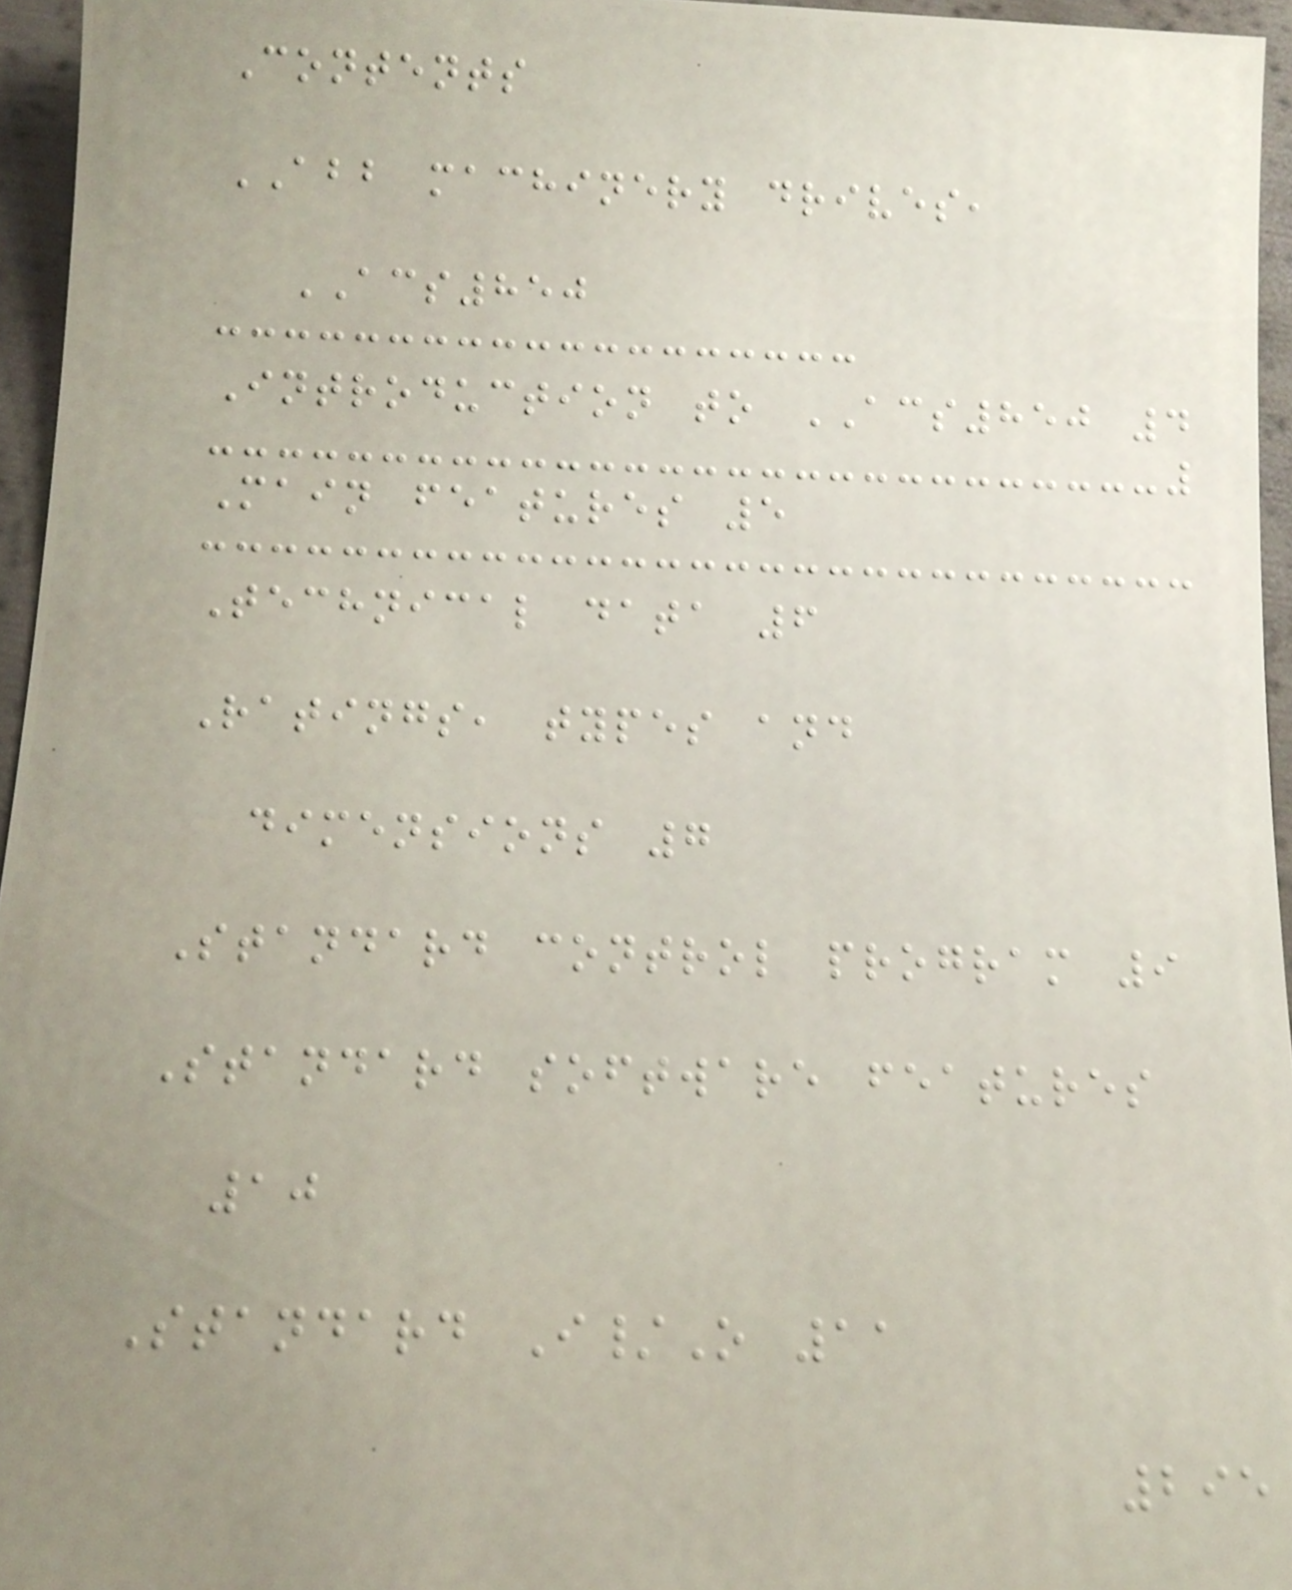Contents
ABB machinery drives,
ACS850
Introduction to ACS850 4
Main features 5
Technical data 6
Ratings, types and
dimensions 7
Standard control program 9
Standard software features
10
Standard I/O 11
295
